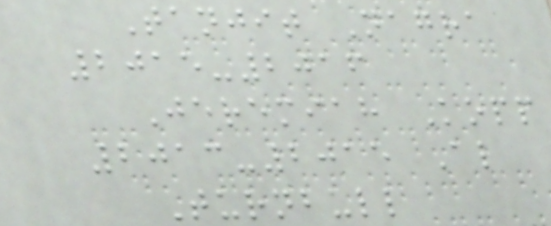Tanjit Nagra
2015-2016
Jeremiah Kopp
2013-2015 Al
Turnbull
